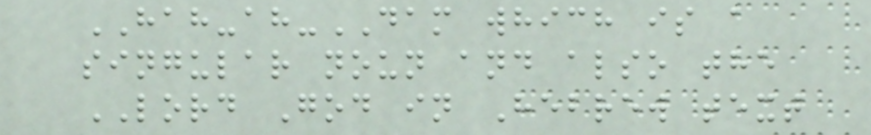HAH-ah-DAM which is a
singular noun and also the
LORD God in Hebrew text
